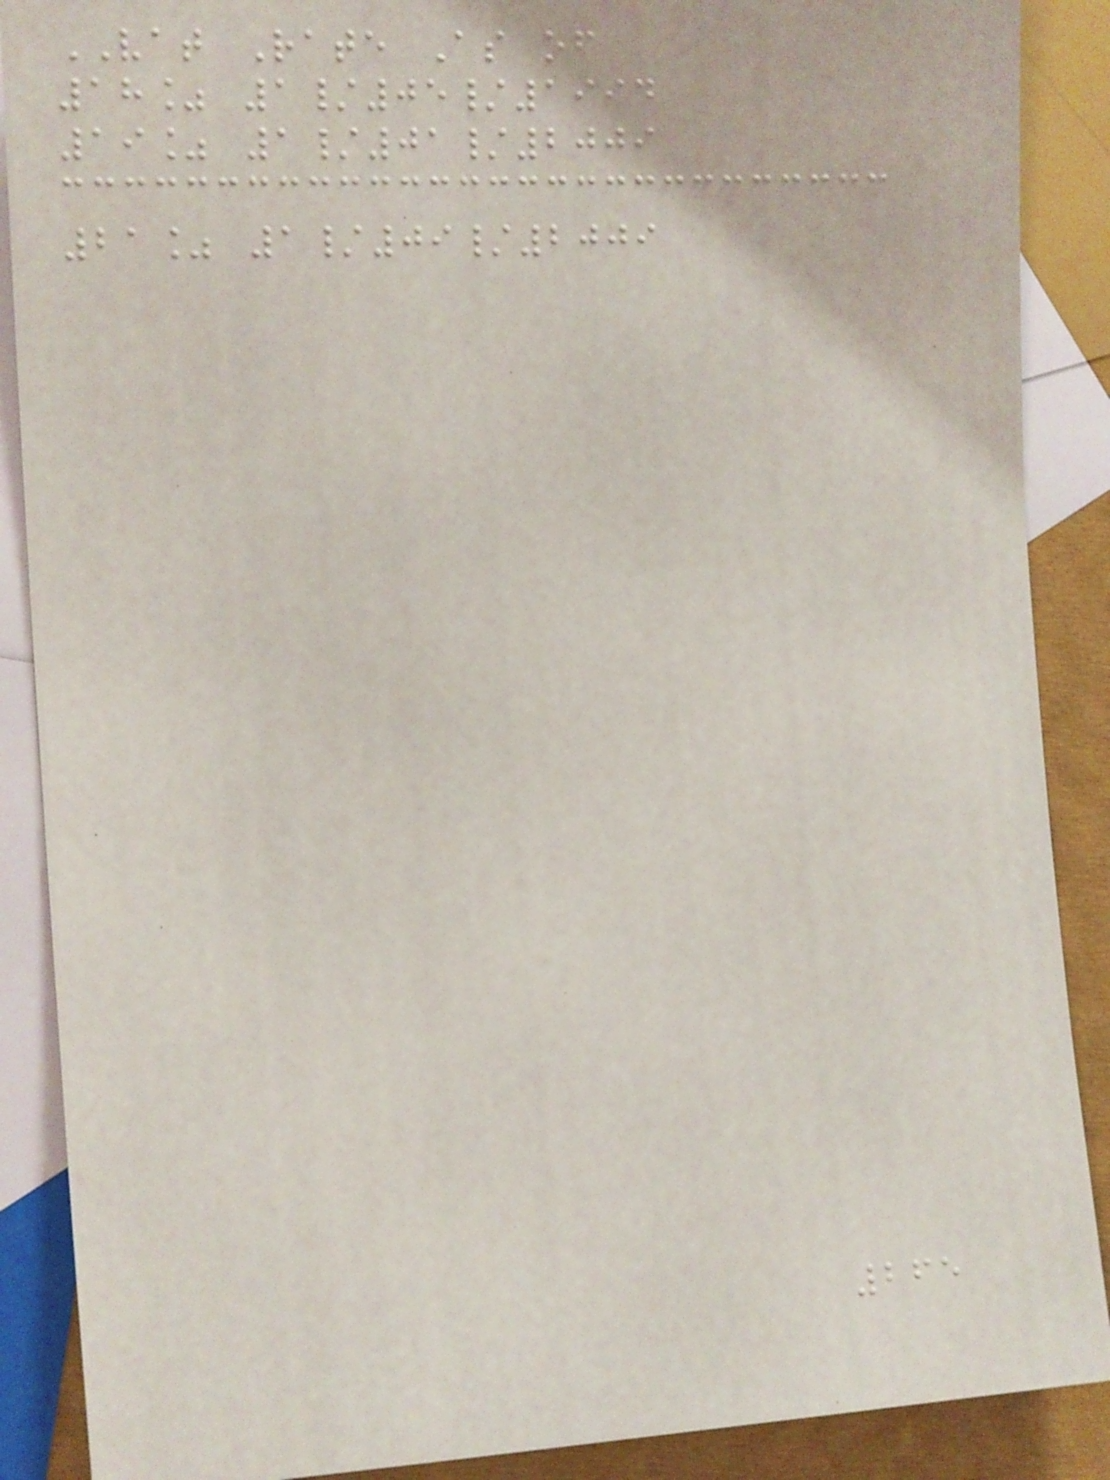VAT Rate As of
18% 1/05/1994
19% 1/01/2009
21% 1/09/2009
265
